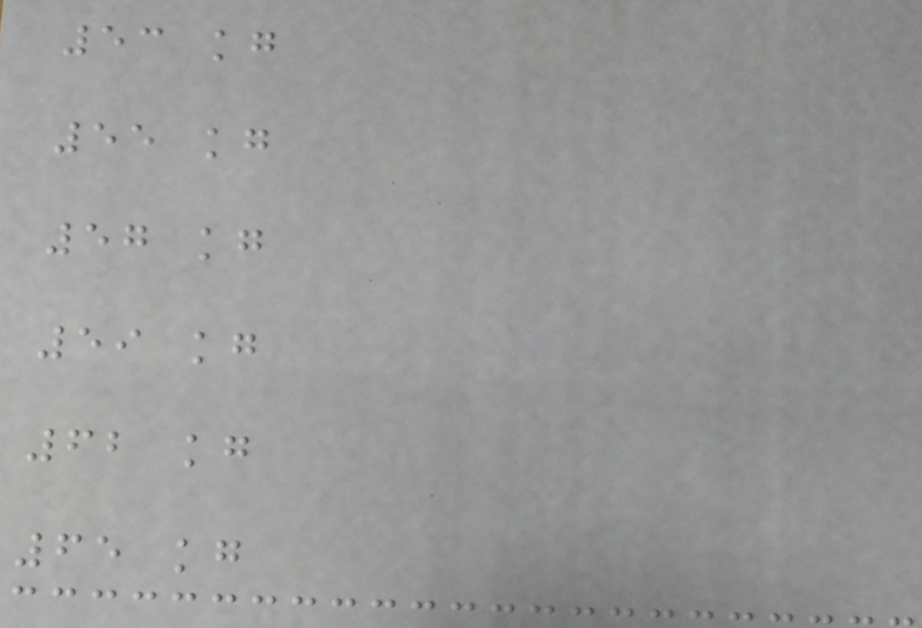53 kg
55 kg
57 kg
59 kg
62 kg
65 kg
